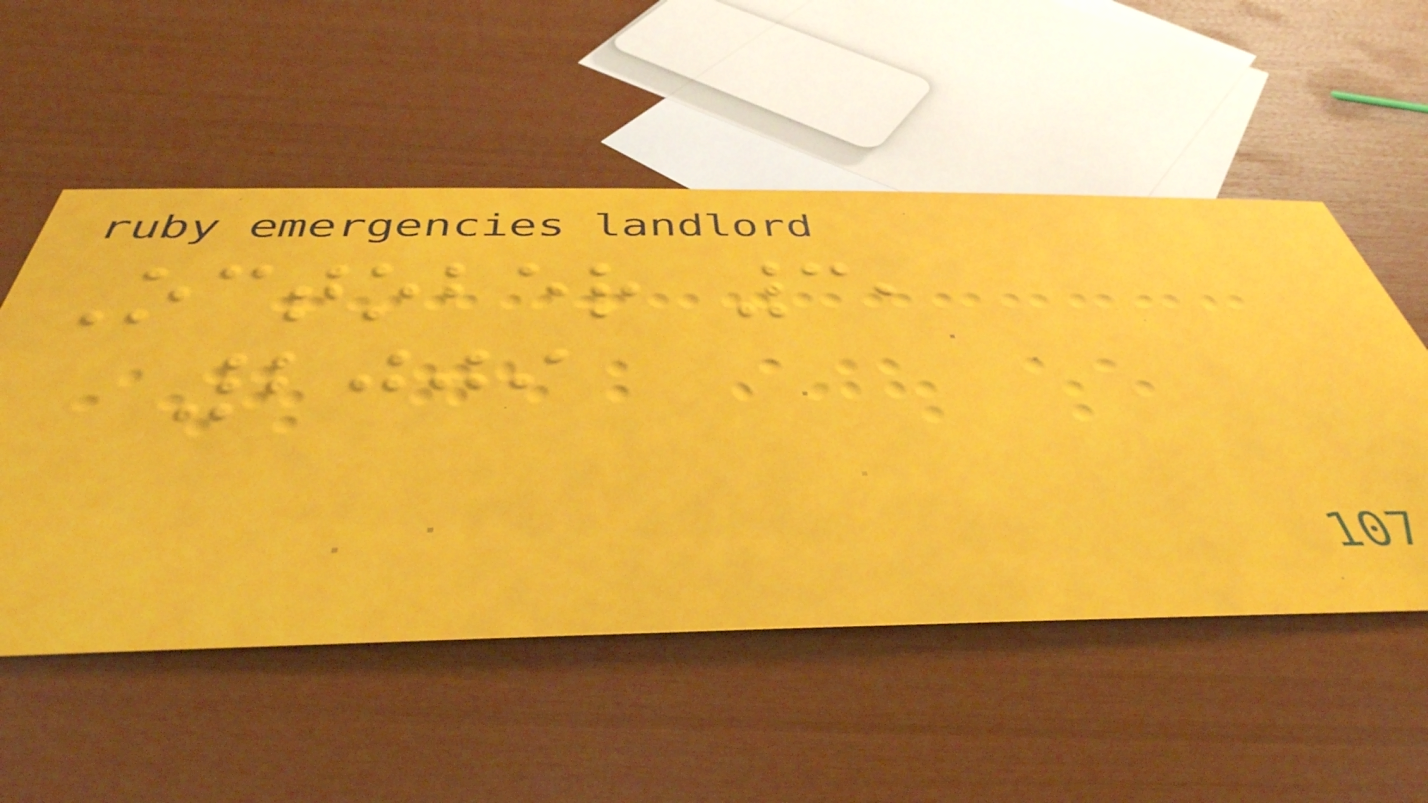October 3,
2009
